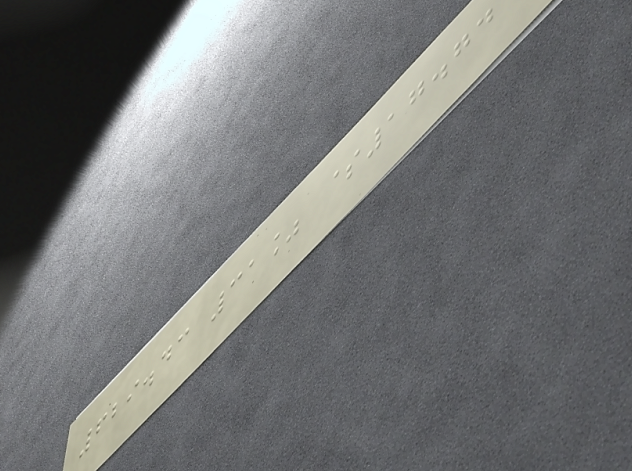629.43 31% $17.74
